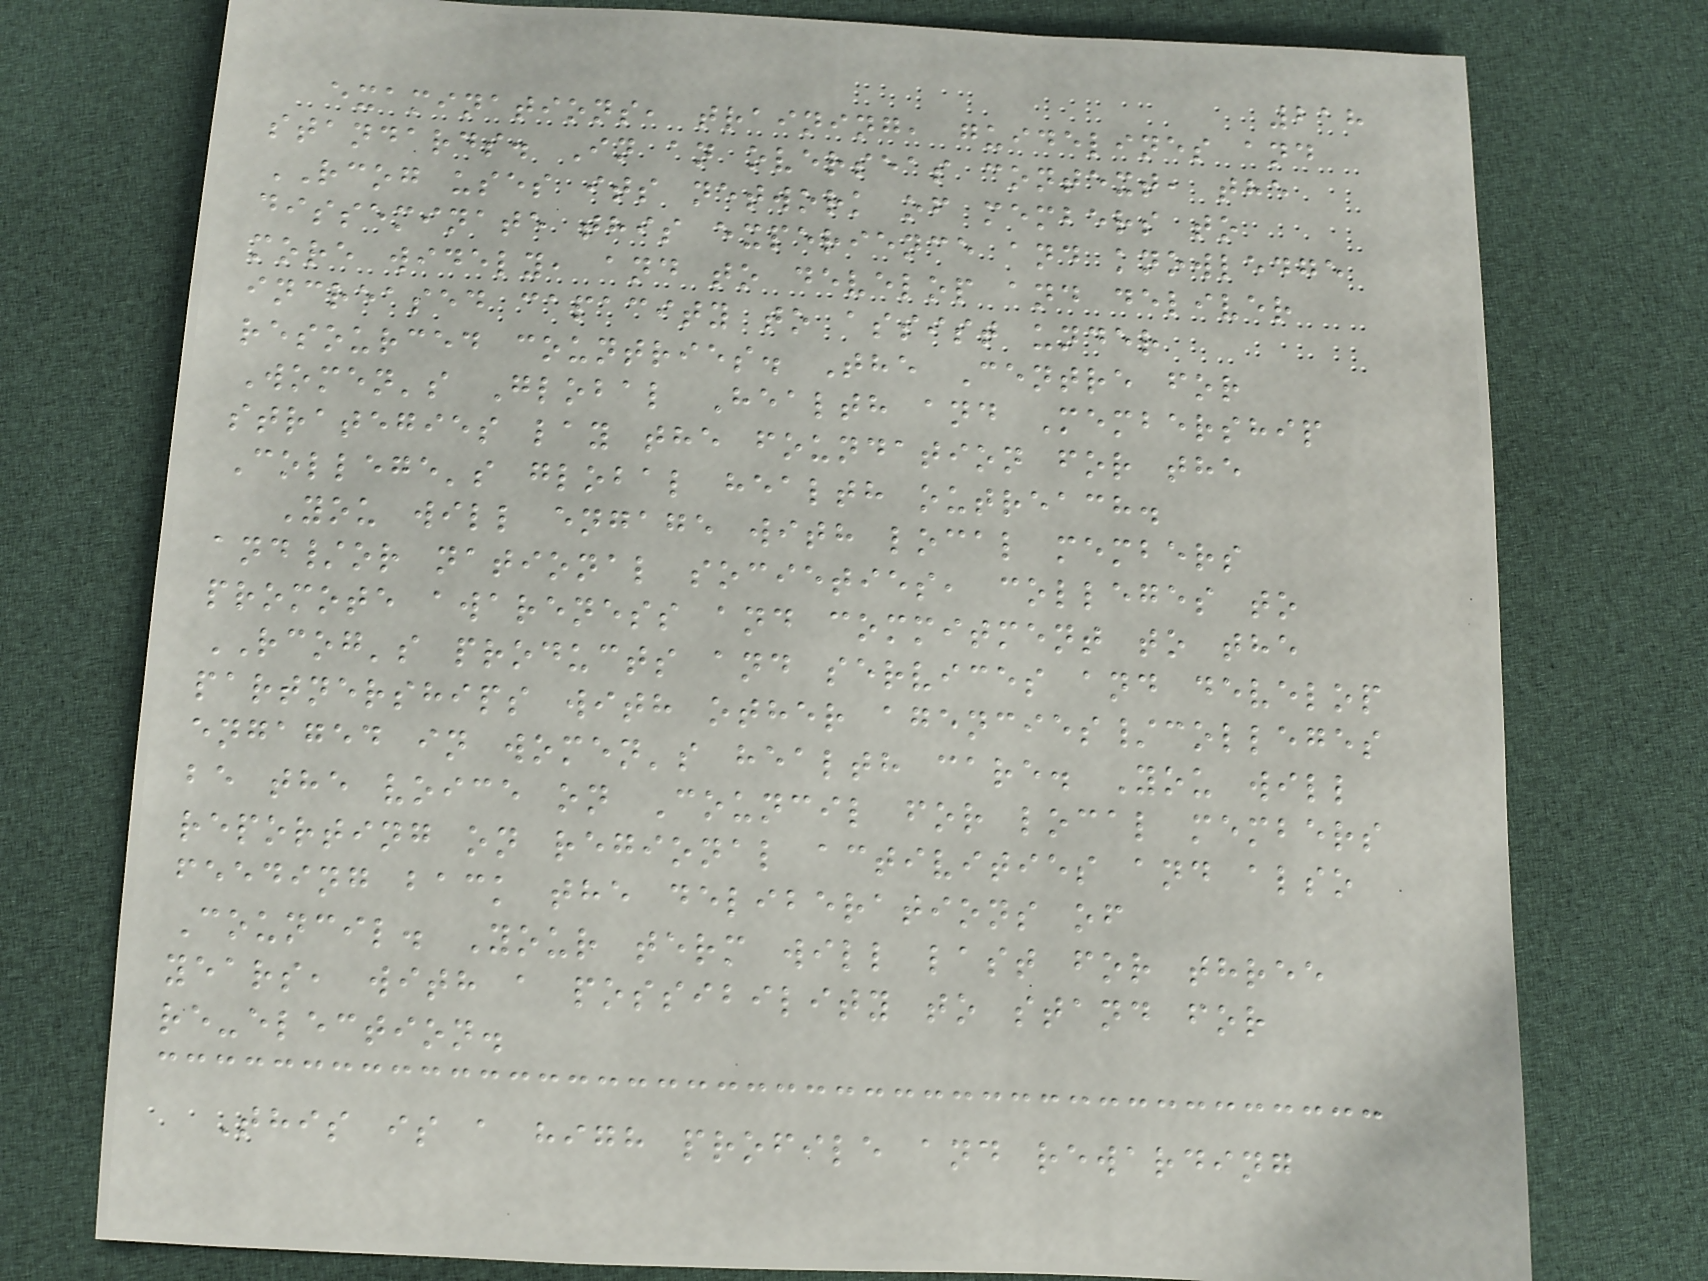218
examinations, training, guidelines and
standards. In an overseas context, the
RCOG uses its network of members to
disseminate this experience and knowledge
more widely, and to develop and deliver
increased capacity to assist under
resourced countries. The Centre for
Women's Global Health and Membership
strategies lay the foundation for the
College's global health outreach.
You will engage with local members
and/or national societies, colleges to
promote awareness and commitment to the
RCOG's products and services and develop
partnerships with other agencies/colleges
engaged in women's health care. You will
be the voice on Council for local members
reporting on regional activities and also
feeding back the deliberations of
Council. Your term will last for three
years, with a possibility to stand for
re-election.
This is a high profile and rewarding
